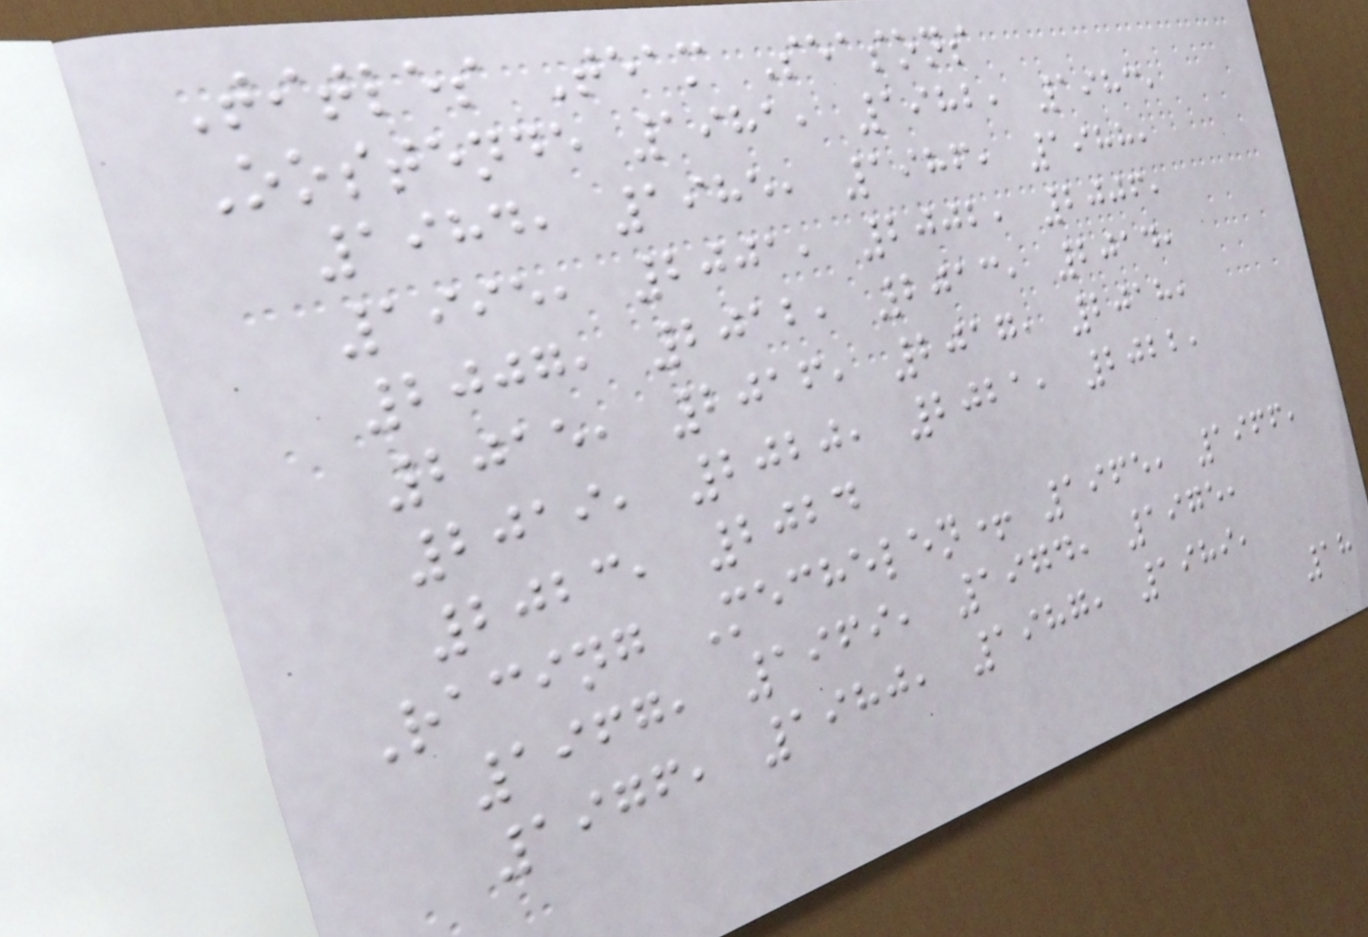Titles Team Seasons
Oostende 1981, 1982, 1983,
1984, 1985, 1986, 1988,
1995, 2001, 2002, 2006,
2007, 2012, 2013, 2014,
2015, 2016, 2017, 2018,
2019, 2020, 2021, 2022,
2023, 2024
Racing Mechelen+ 1965, 1966,
1967, 1969, 1974, 1975,
1976, 1980, 1987, 1989,
18
